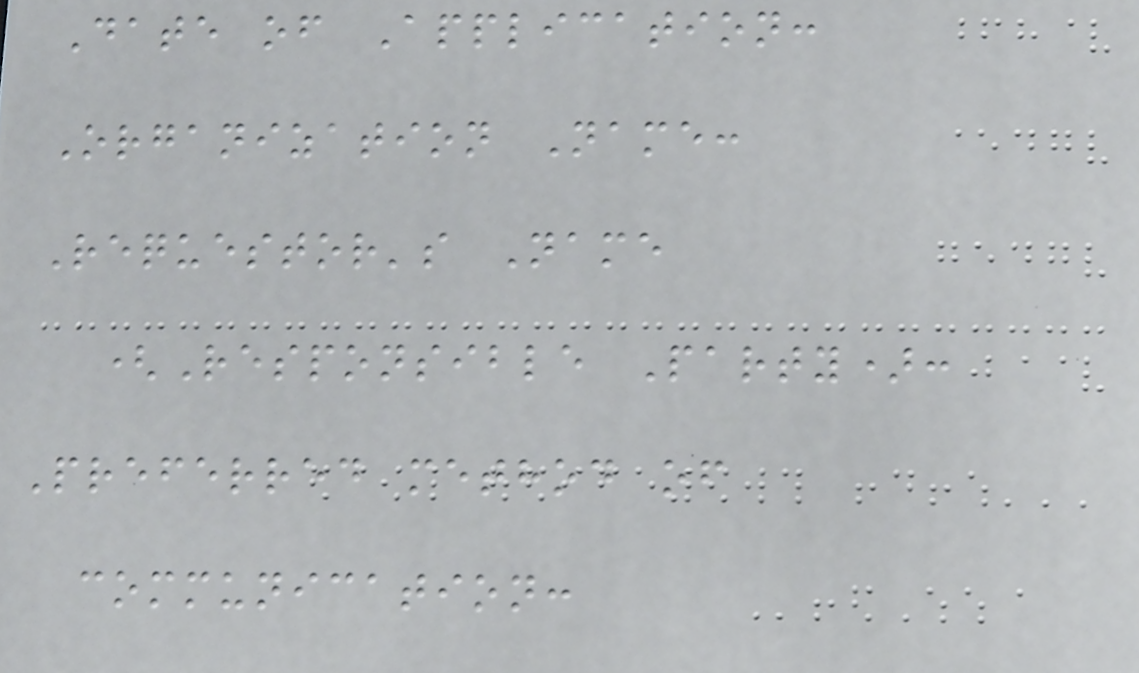Date of Application:
Organization Name:
Requestor's Name
(Responsible Party):
Preferred method of
communication:
